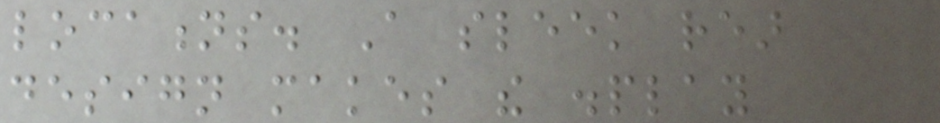locations. A sleek rear
design makes the display
